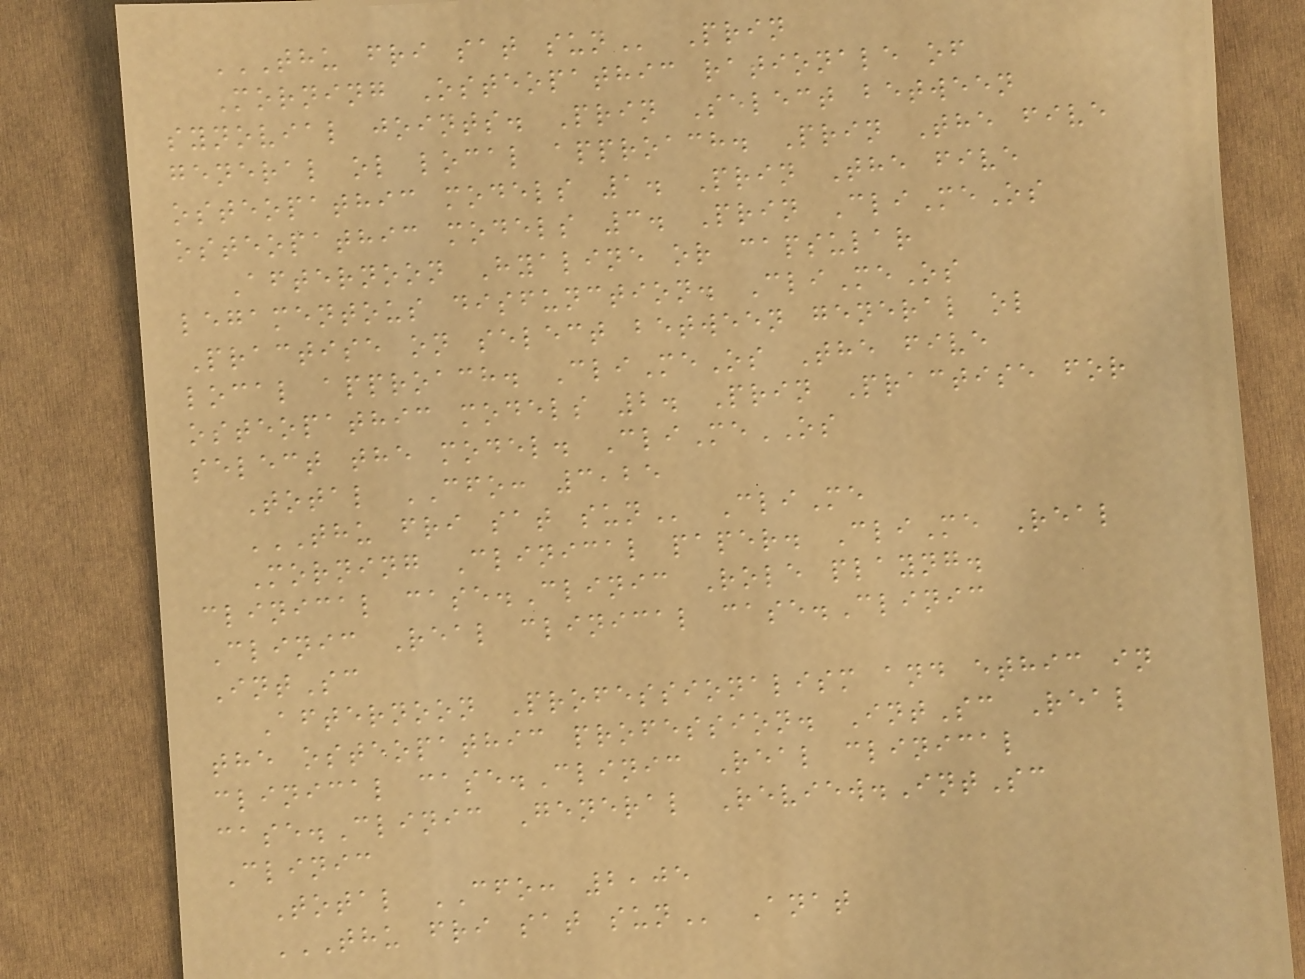THU FRI SAT SUN Prin
Morning Osteopathic rationale of
synovial joints. Prin Select between
general ol local approach. Prin The five
osteopathic models 1. Prin The five
osteopathic models 3. Prin CliMeOs
Afternoon Hyaline or capsular
legamentous disfunction. CliMeOs
Practise on select between general ol
local approach. CliMeOs The five
osteopathic models 2. Prin Practise for
select the model. CliMeOS
Total CFO: 3,25
THU FRI SAT SUN CliMe
Morning Clinical paper. CliMe Real
clinical case.Clinic Role playng.
Clinic Real clinical case.Clinic
IntSc
Afternoon Professionalism and ethic in
the osteopathic profession. IntSc Real
clinical case.Clinic Real clinical
case.Clinic General Review.IntSc
Clinic
Total CFO: 2,05
THU FRI SAT SUN Anat
